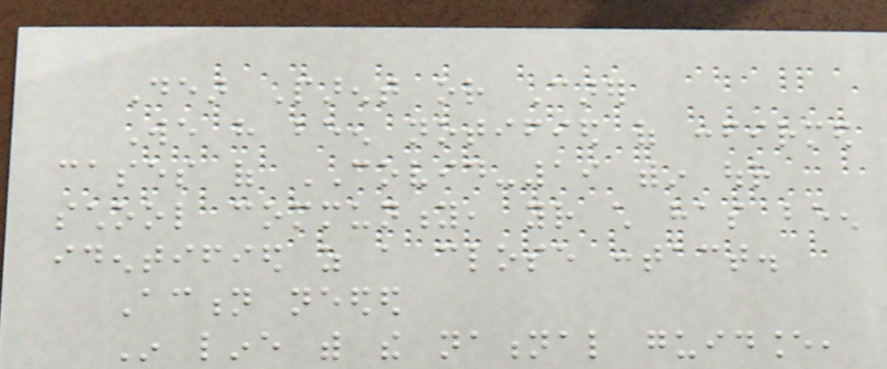Dear Parent or Carer
We have been notified of confirmed
cases of COVID-19 within our
school community, your child has been
identified as a close contact.
Action needed
In line with the national guidance,
